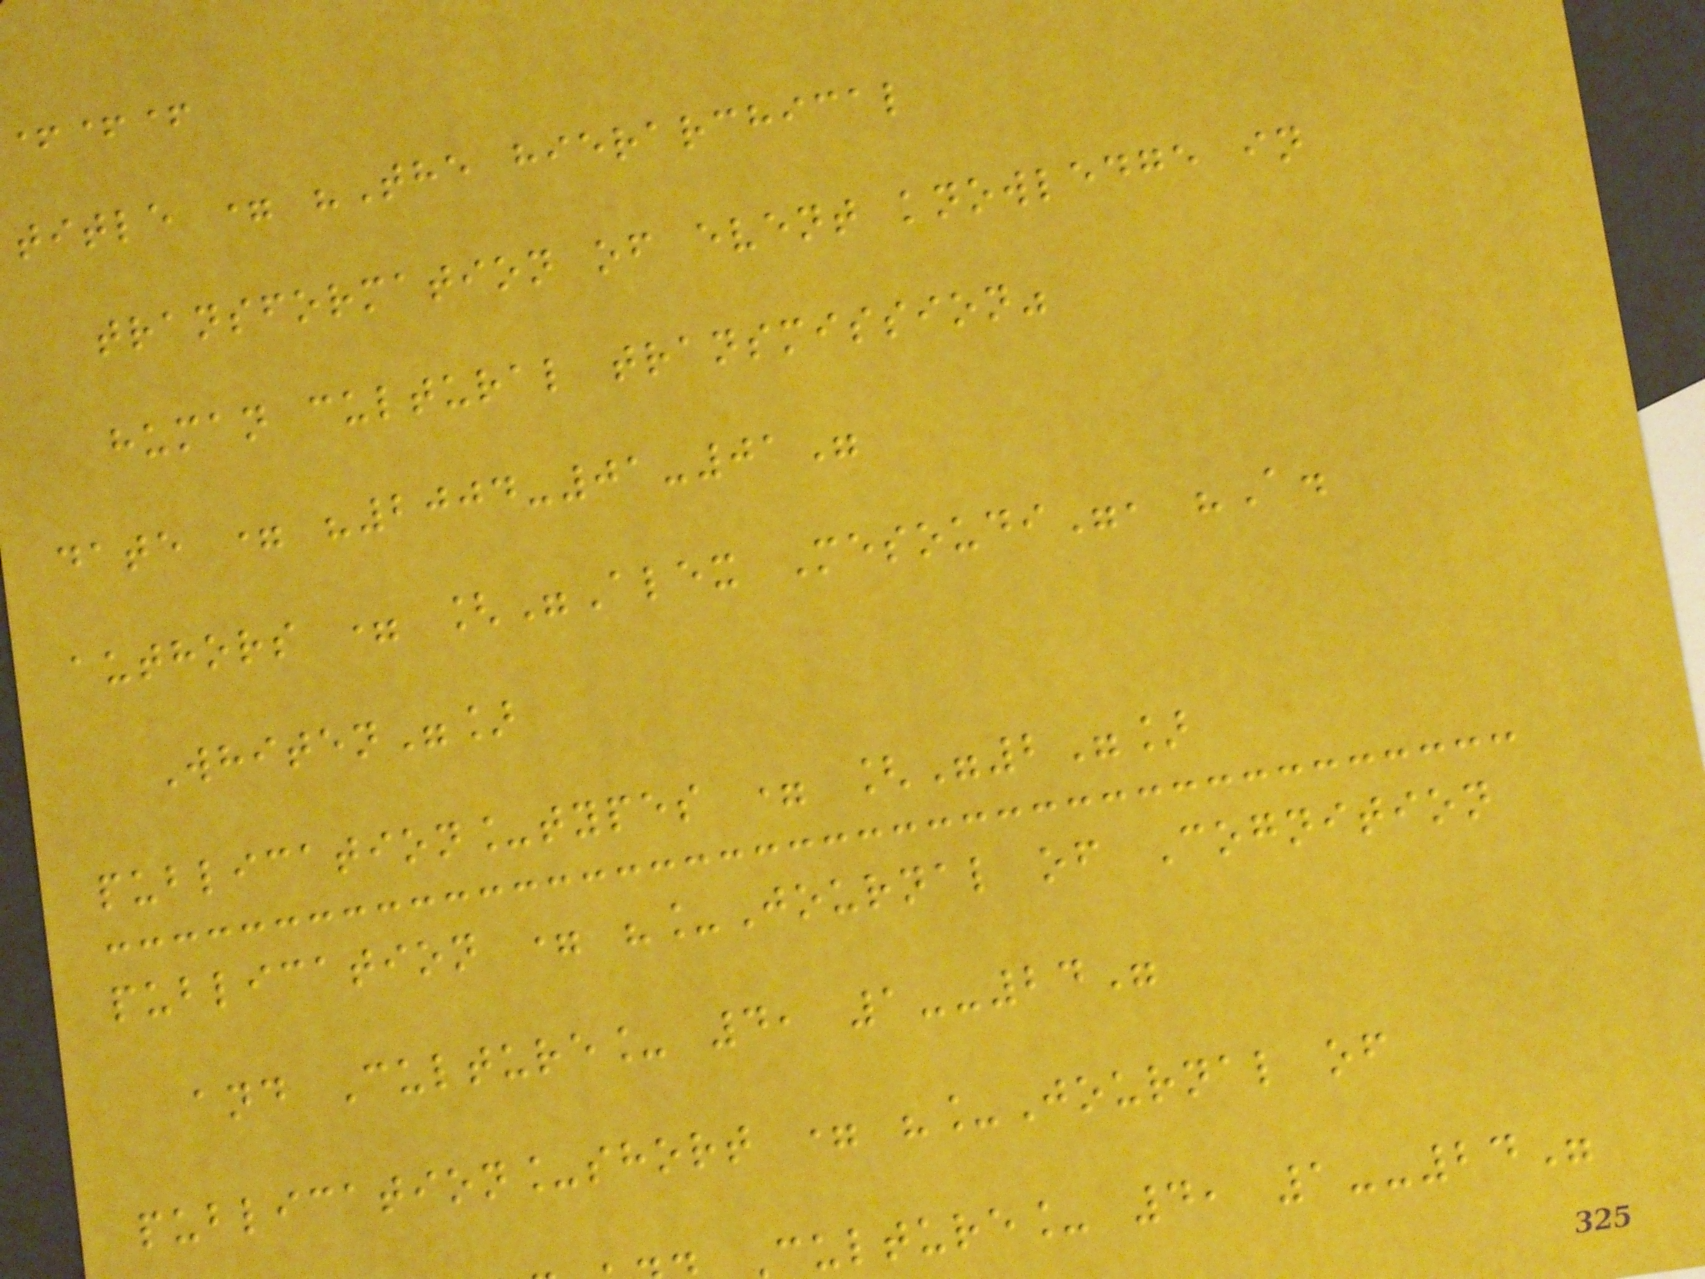+++
title = "The hierarchical
transformation of event knowledge in
human cultural transmission"
date = "2004-01-01"
authors = ["Alex Mesoudi", "A.
Whiten"]
publication_types = ["2"]
publication = "_Journal of Cognition
and Culture_ 4, 1--24"
publication_short = "_Journal of
culture_ 4, 1--24"
